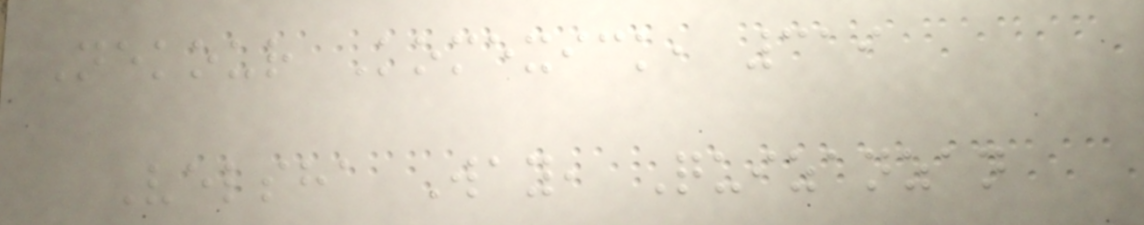Nekour Komexick, 319
Velsha Way, Quizanzan
